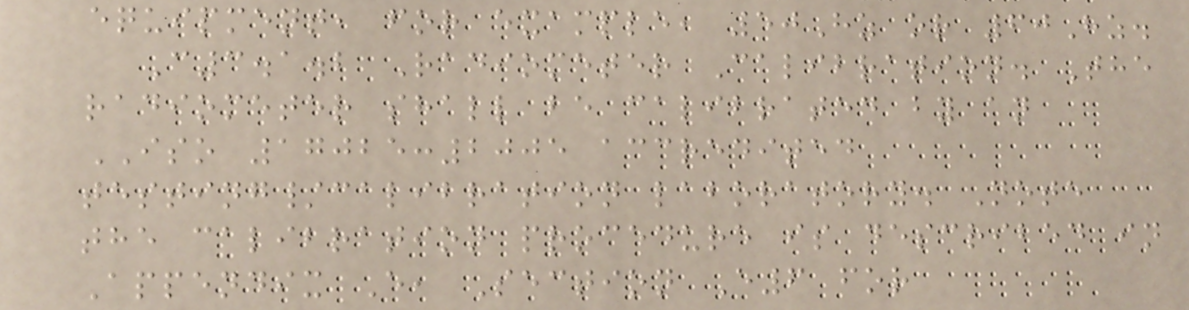equipment, for example, 50Hz or 60Hz.
C3.1.2 Radiometer Calibration. The
radiometer shall be calibrated by an
ISO 17025:2005 accredited
testing/calibration laboratory. Note
the calibration procedure is described in
Appendix E, Section E6 for
